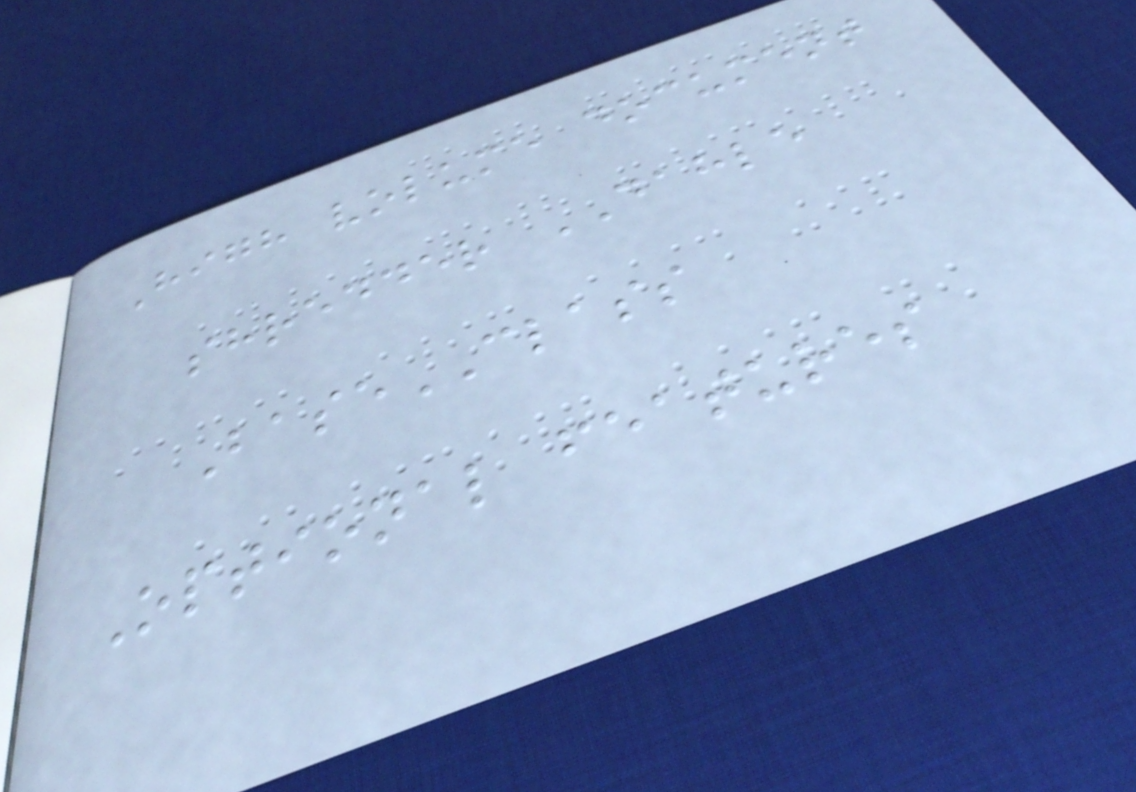High volume document
shredder DAHLE
BaseCLASS
Optional features
